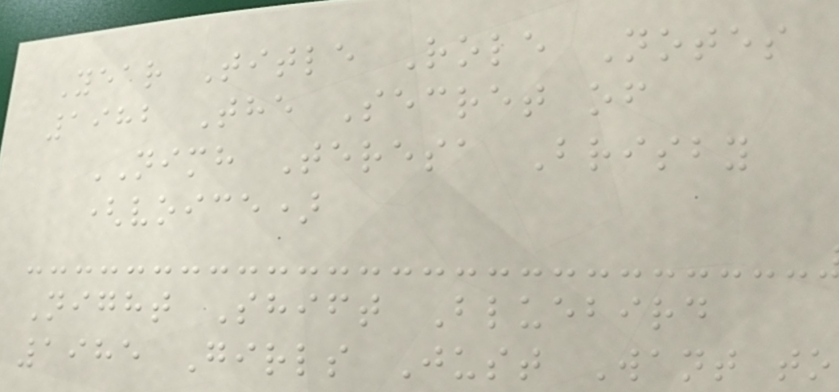Year Title Role Notes
1982 The Secret of
NIMH Teresa Brisby
(voice)
Night Shift Bluebird
1985 Girls Just Want to
